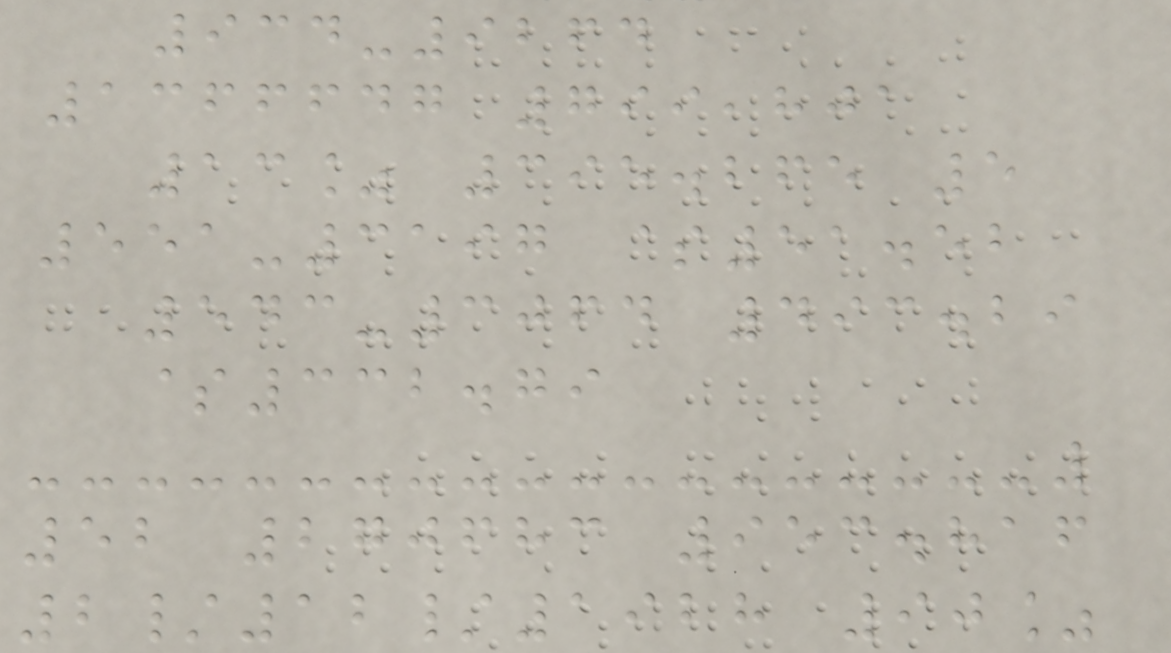934-9264
1366647 799,801
13% 395.265 5
551-3197 $51.52
543-3064 493.29
$332.79
52 270683 953.816
2/12/1928 90%
